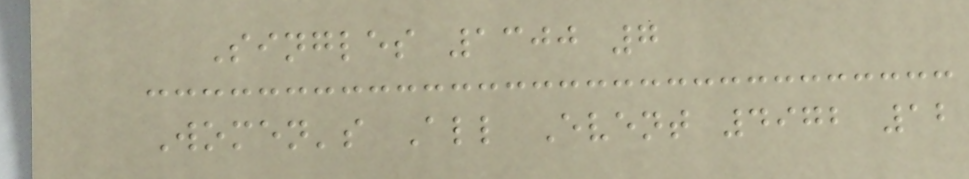Singles 1300 7
Women's All Event 4972 12
